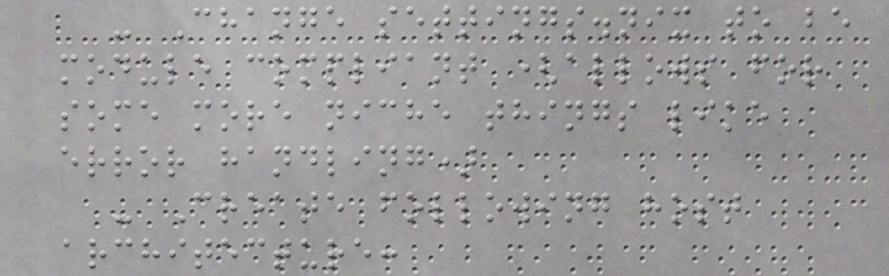- Change settings.nix to be
module compliant (allows for
some more niche things like
error handling)
- Create following host
architecture:
